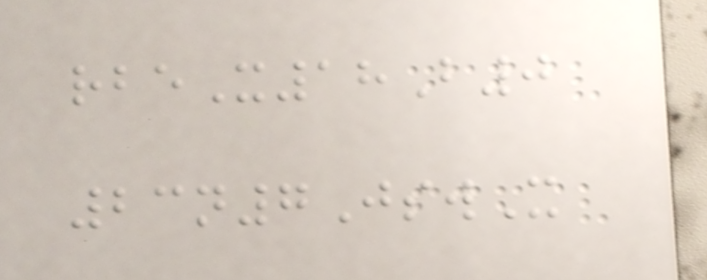rbeX18B0
23n7JswX
